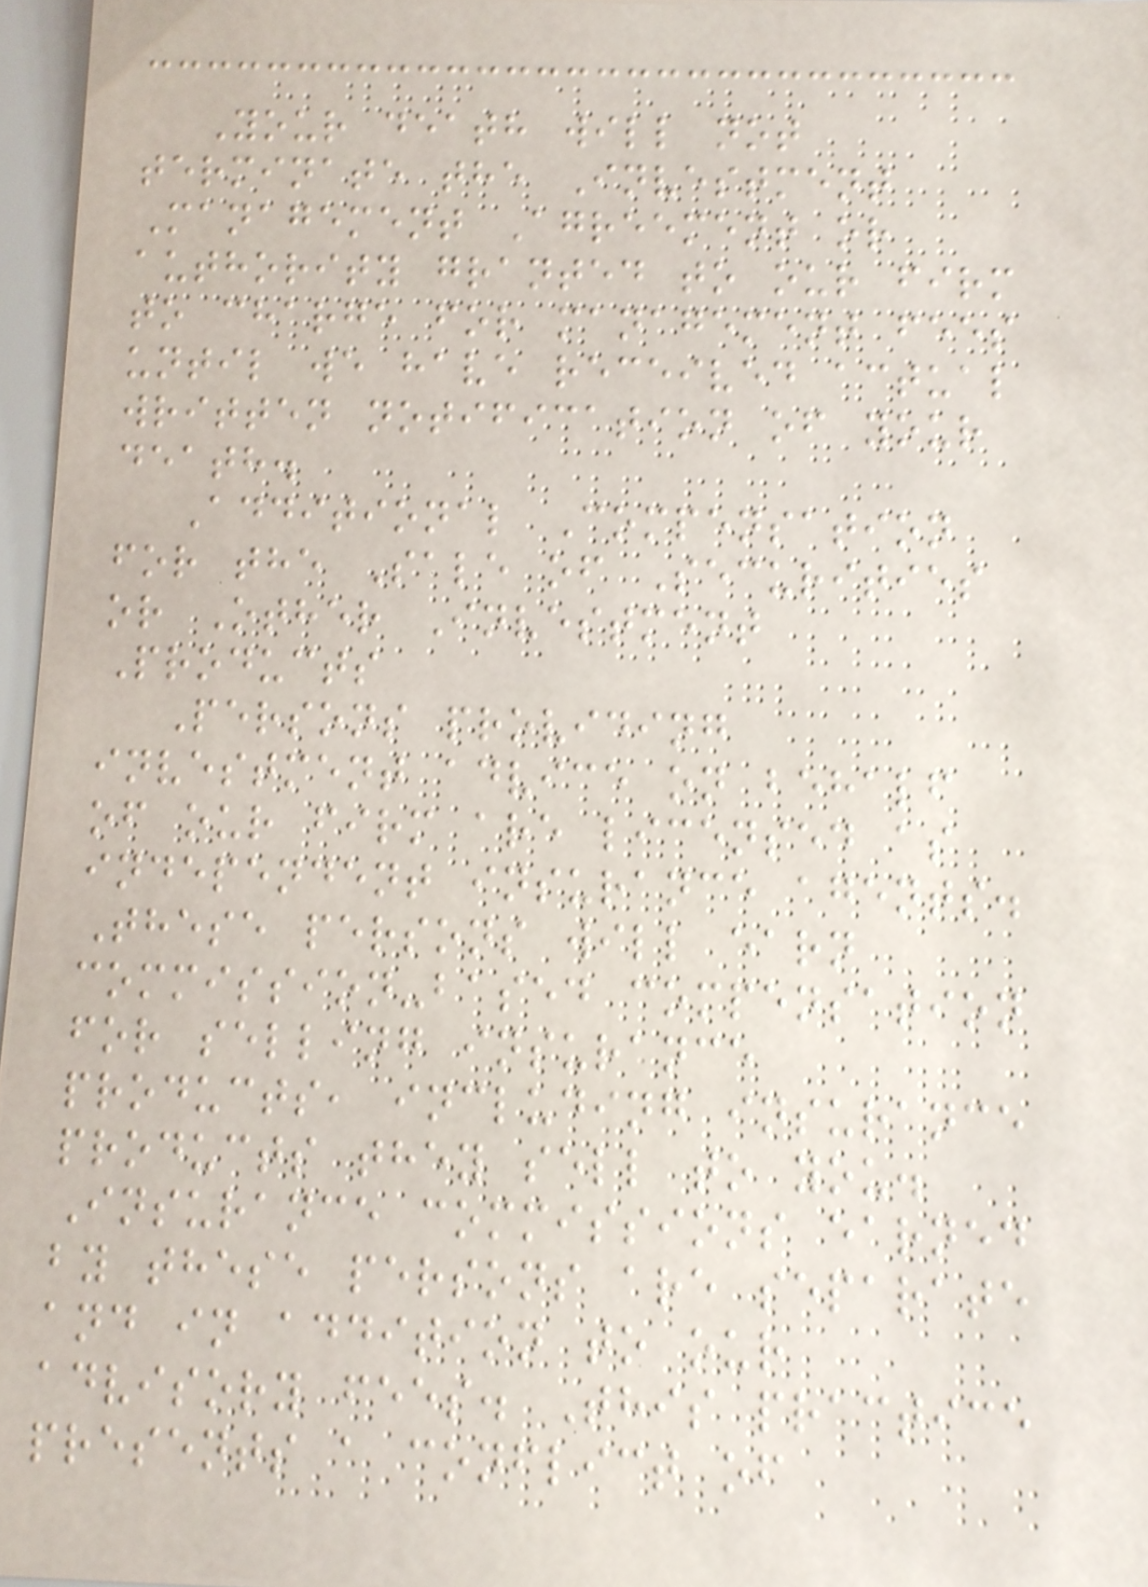Your death will not
terminate the Investment
Management Agreement or
authority granted to our firm
to charge for management fees
until we have received actual
written notification of your
death.
Additional Compensation
for the Sale of Securities
or Other Investment
Products
Persons providing
investment advice on behalf
of our firm are licensed as
independent insurance agents.
These persons will earn
commission-based compensation
for selling insurance
products, including insurance
products they sell to you.
Insurance commissions earned
by these persons are separate
and in addition to our
advisory fees. This practice
presents a conflict of
